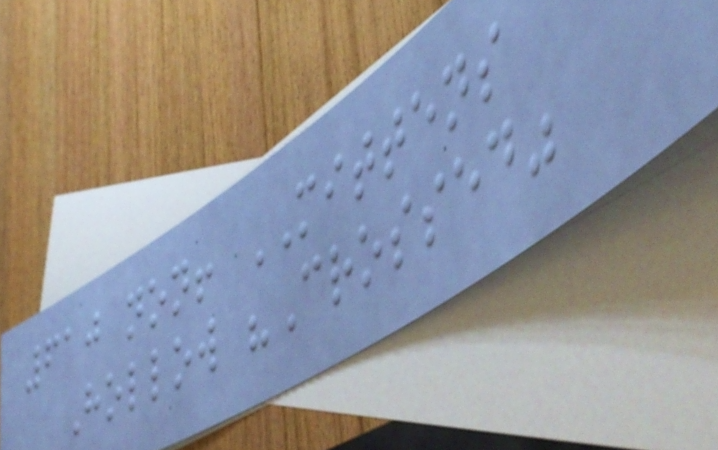610 non! MITTENS
Hollow "Crossed"
